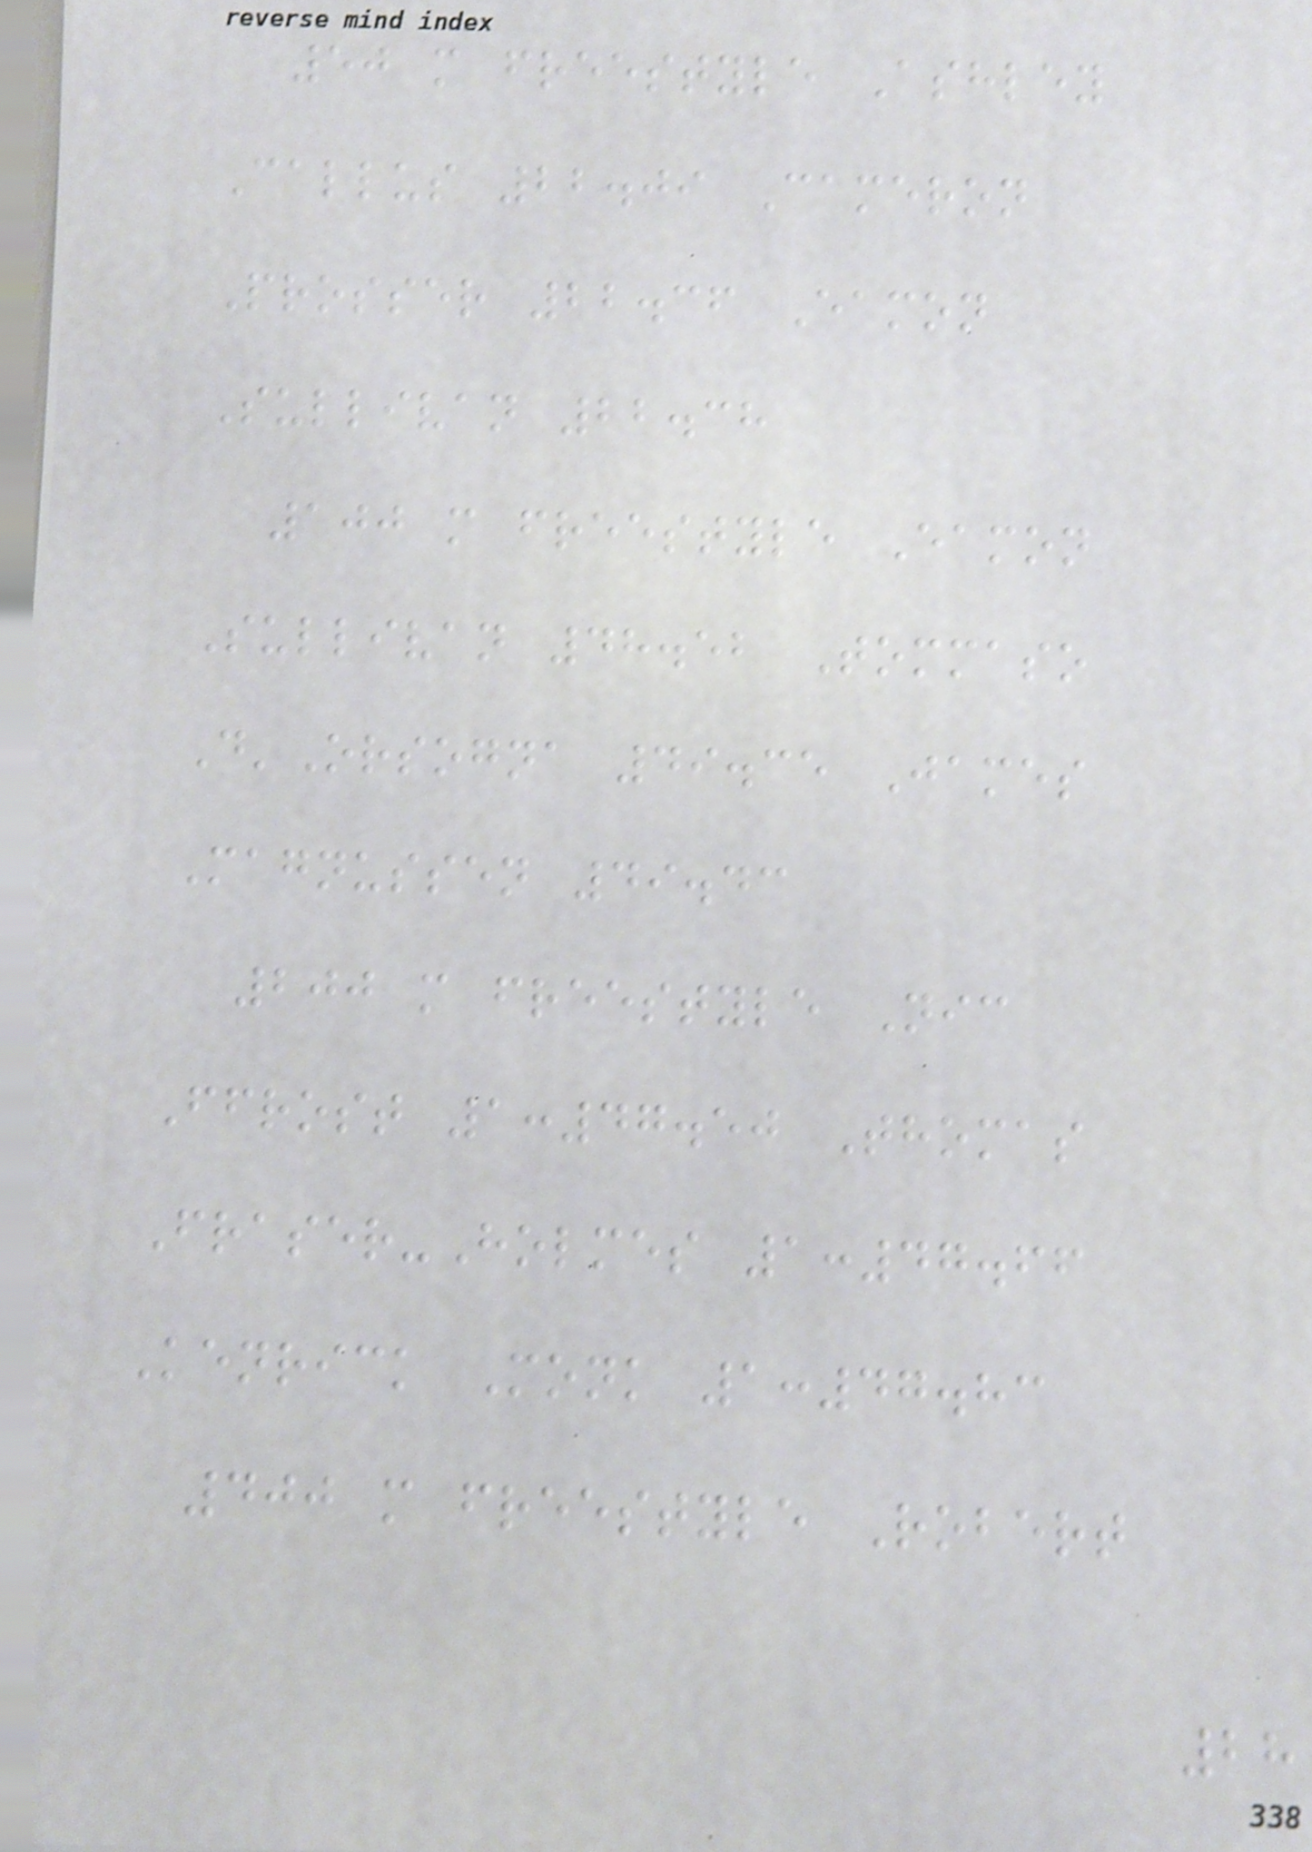50 m freestyle Ashley
Callus 22.09 Cameron
Prosser 22.36 Eamon
Sullivan 22.38
100 m freestyle Eamon
Sullivan 48.52 Tommaso
D'Orsogna 49.35 James
Magnussen 49.43
200 m freestyle Nic
Ffrost 1:47.50 Thomas
Fraser-Holmes 1:47.66
Kenrick Monk 1:47.83
400 m freestyle Robert
28
